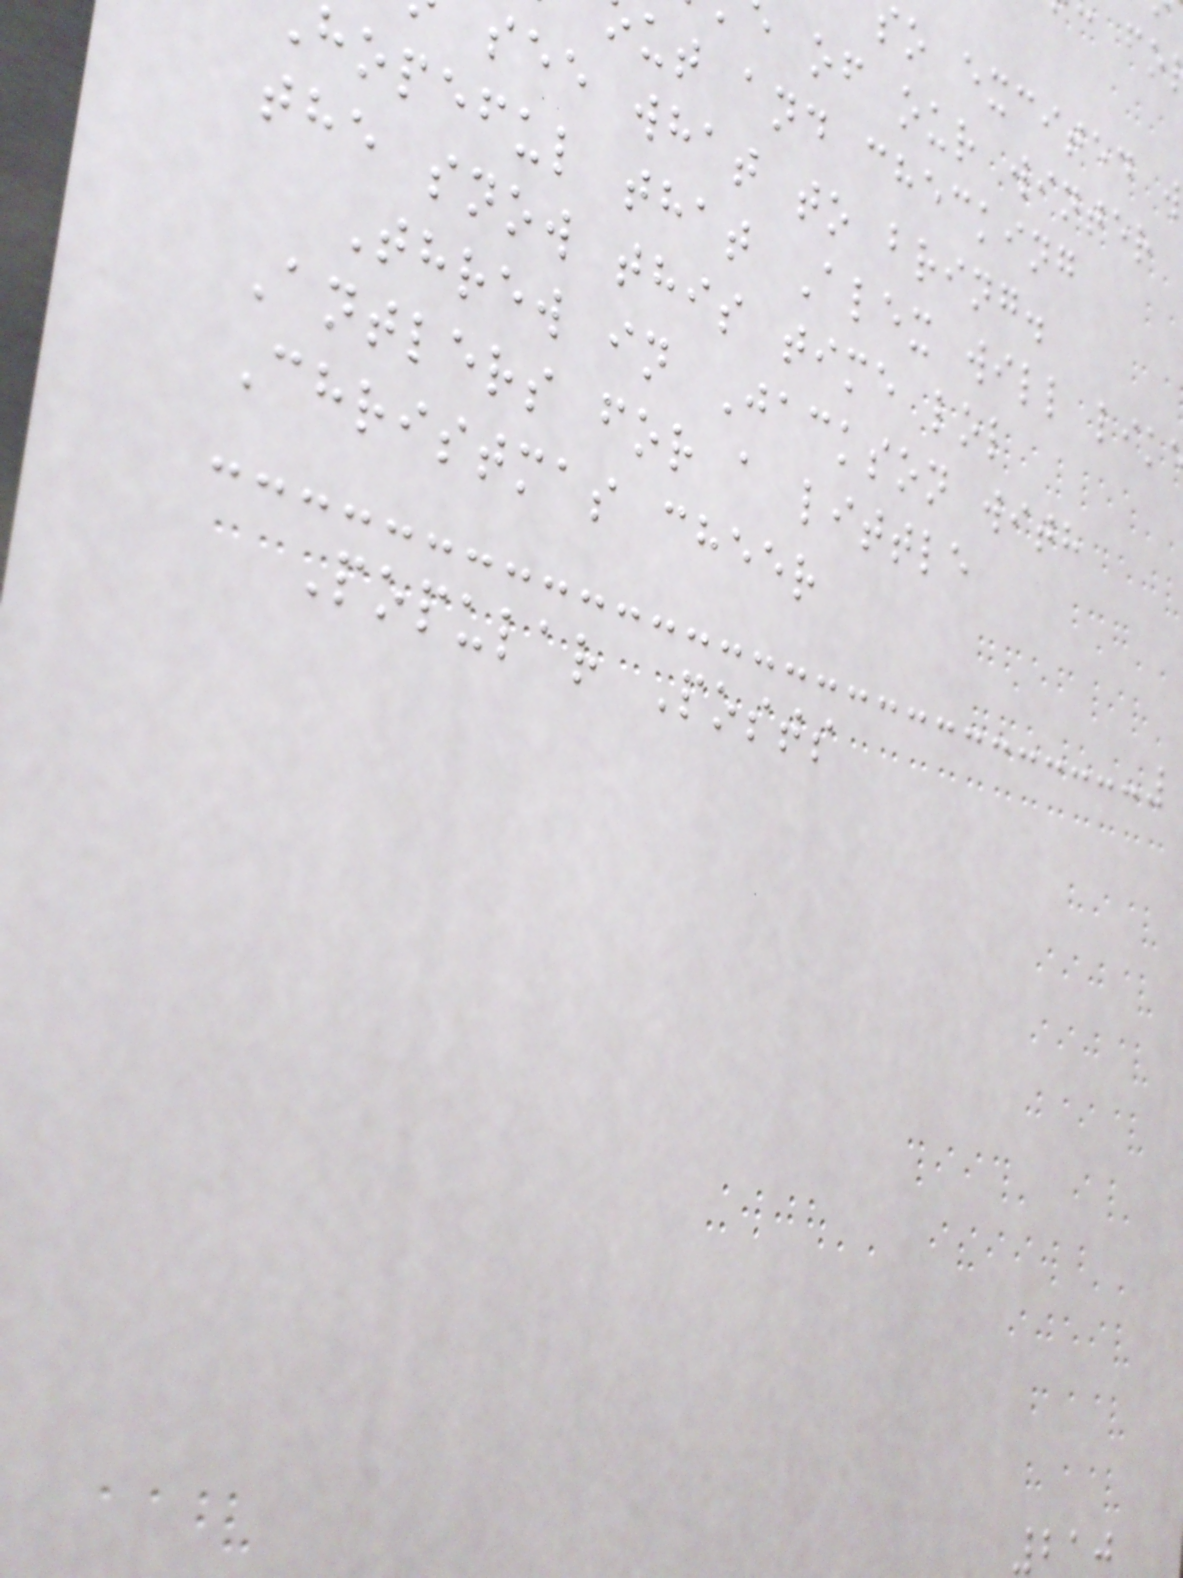so excited w
of our winter
ut and checking
see what to bring.
hopeful that Alex will lik
the snow this time lol
Threw in Jackson with
Antlers for a little
Christmas cheer
Popular Posts
210
